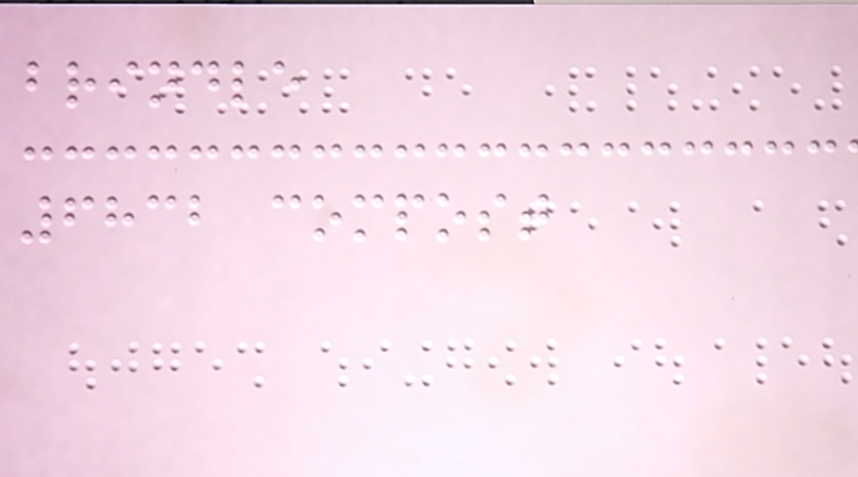brindle
6832 compost
